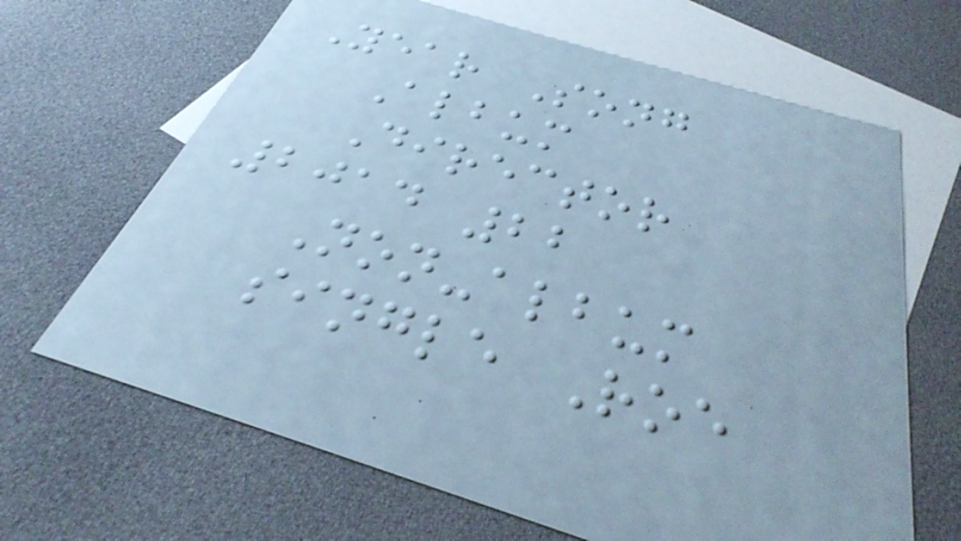Year Song
Album
Director
2014 22
Non-album
single Roe
